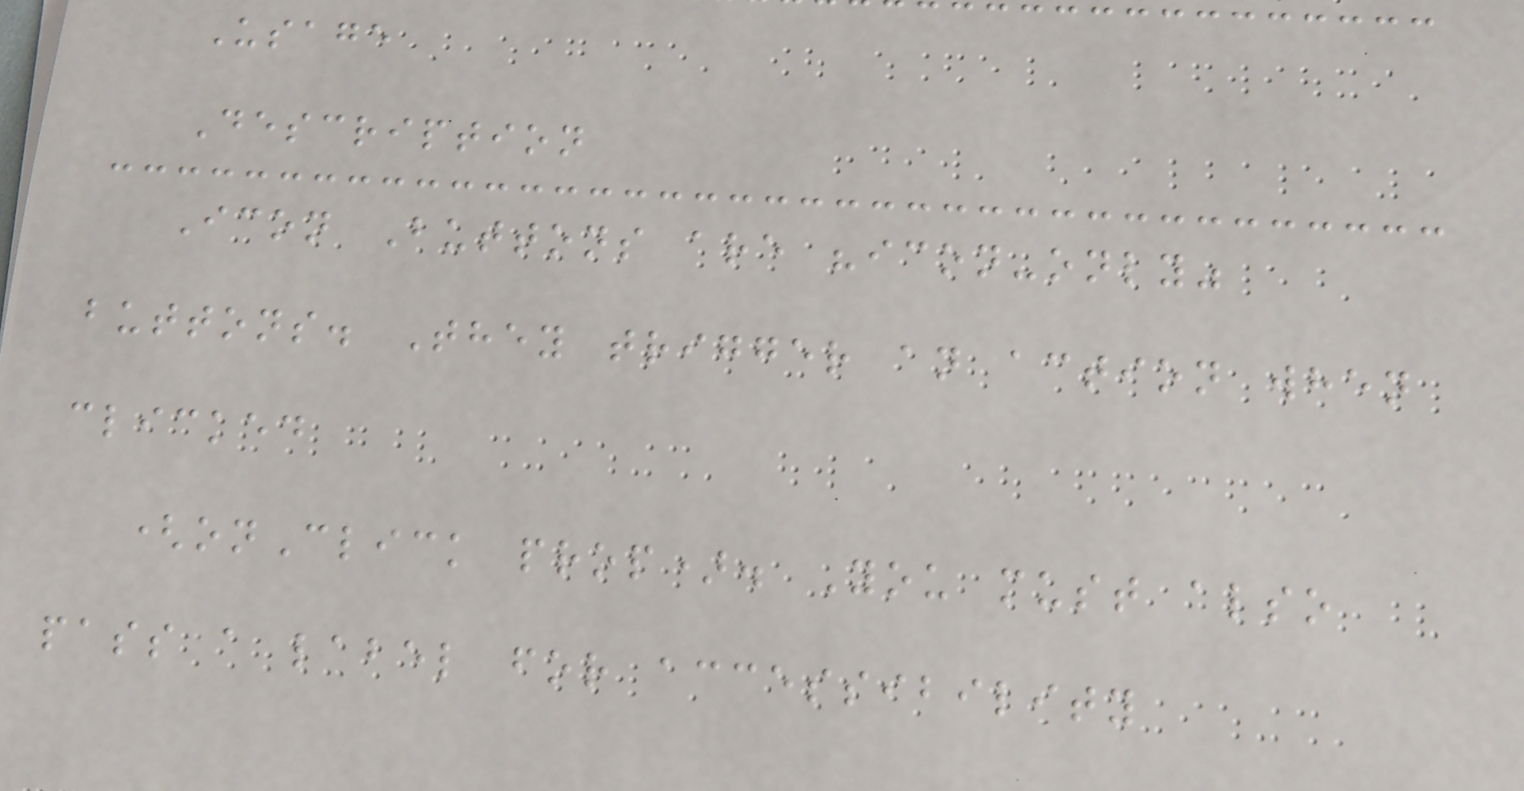Usage
Description
Icon Buttons are "icon-only"
buttons. They trigger an action when
clicked
(onClick prop). You must also
pass a label for accessibility
